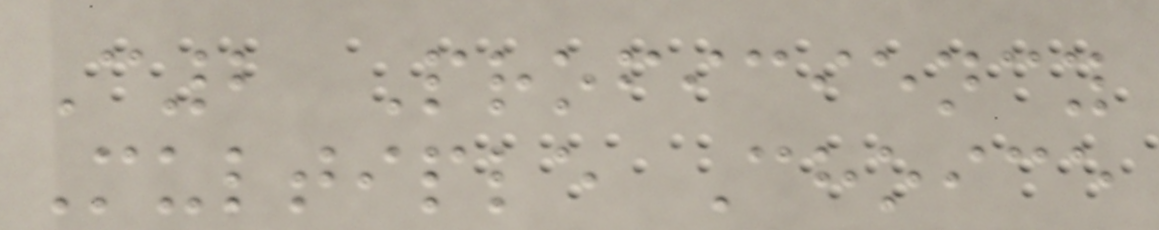C2 Proficiency
Multiple Choice
